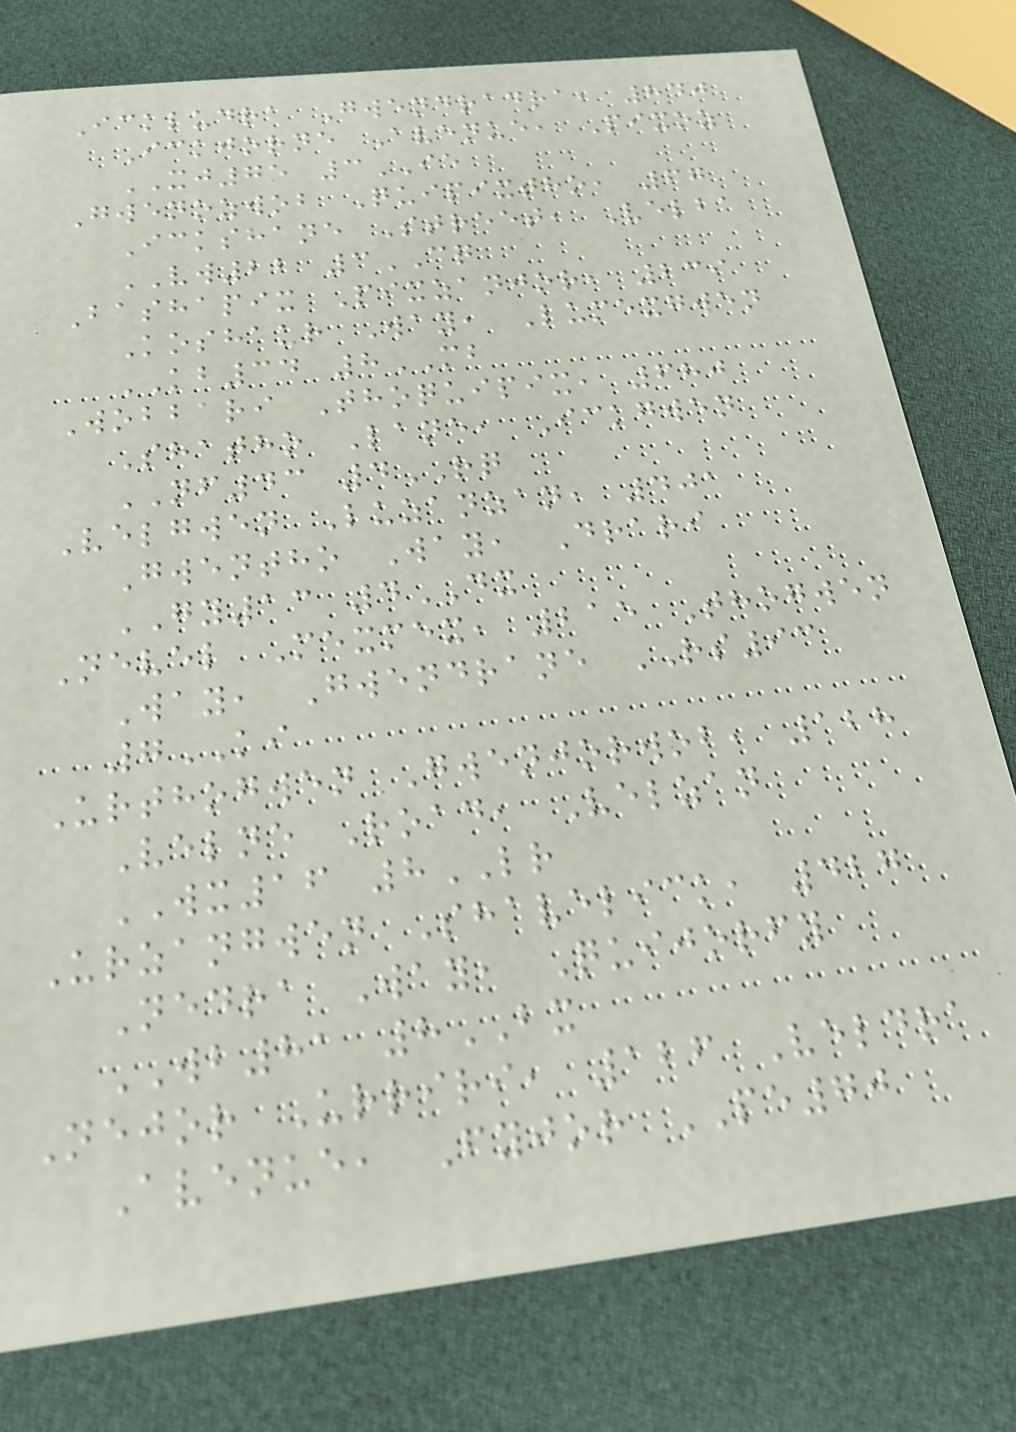Ickludra Gwendradra, 840
Ickjorne Avenue, Pixoz
XJ75 3IE
Gwenozwob Quipixtho, 67
Ickshane Street, Velba
VW22 3CQ
Bashapix Pixzanjor, 239
Koshaur Way, Lumexgwen
KB34 8MB
Wobbari Thoquipix, 680
Shatho Lane, Ickgwen
NF43 4RQ
Velgwen Luzanzan, 401
Gwentho Way, Drari
GY13 4DX
Nevel Mexmex, 215 Thogwen
Way, Gwendrane RS93
7KI
Urthogwen Gwenjorwob, 128
Velne Road, Velzan
WX16 8LR
Urzangwen Shavelick, 427
Nedra Way, Quijorfy
WB81 8BX
Nejor Urriri, 126 Veldra
Avenue, Fyjor PE70
